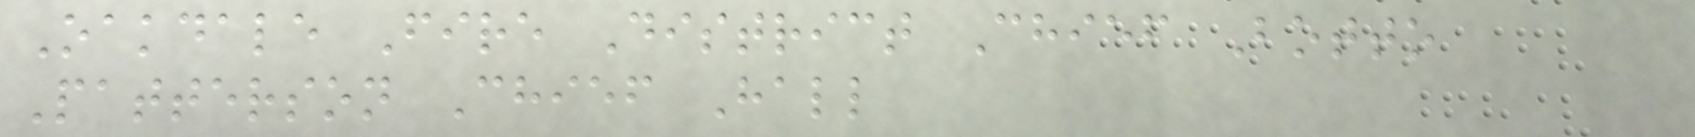Oakdale Fire District Chief Botto
Patterson Chief Hall
